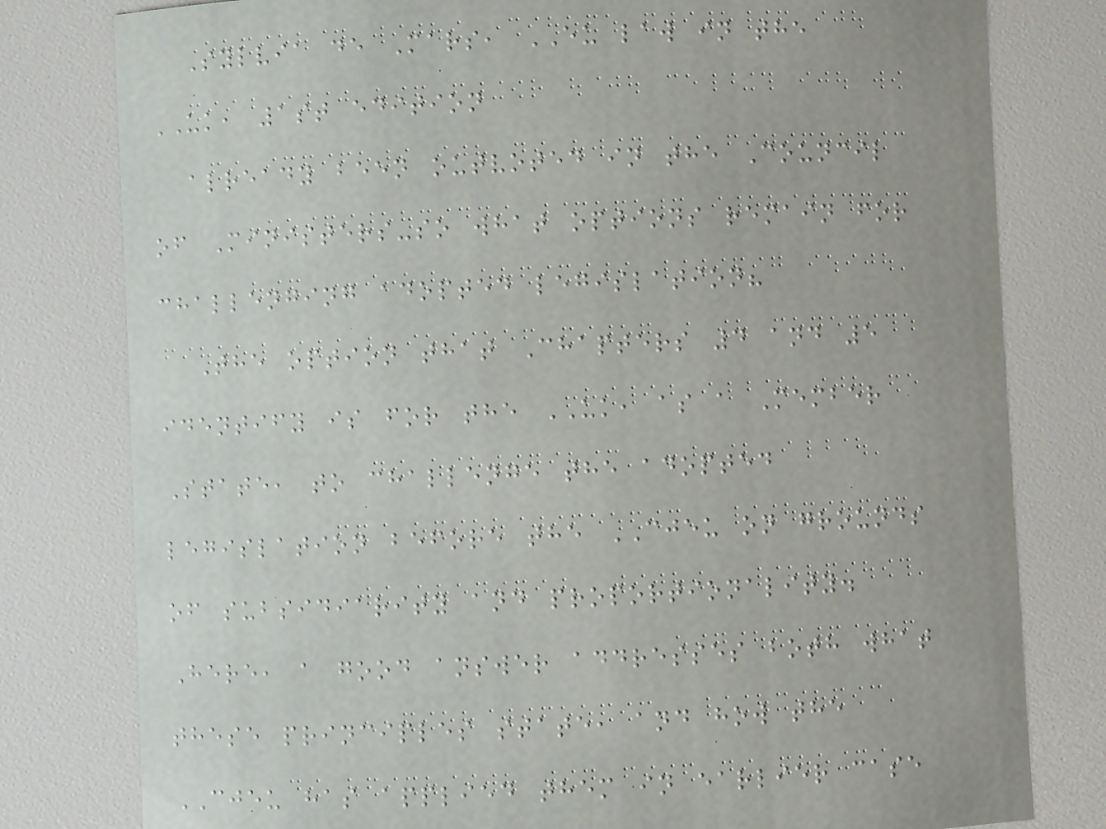Sylvia de Mars, EU law in the
UK, 1st edition
already been outvoted in the Council
of Ministers-so what options remain for
challenging adopted legislation?
The option that Chapters 4 and 5
identify is for the UK, as a Member
State, to challenge the adopted
legislation before the CJEU on grounds
of subsidiarity and proportionality.
Here, a good answer addresses both what
these principles state, and how the
CJEU has applied them in earlier case
